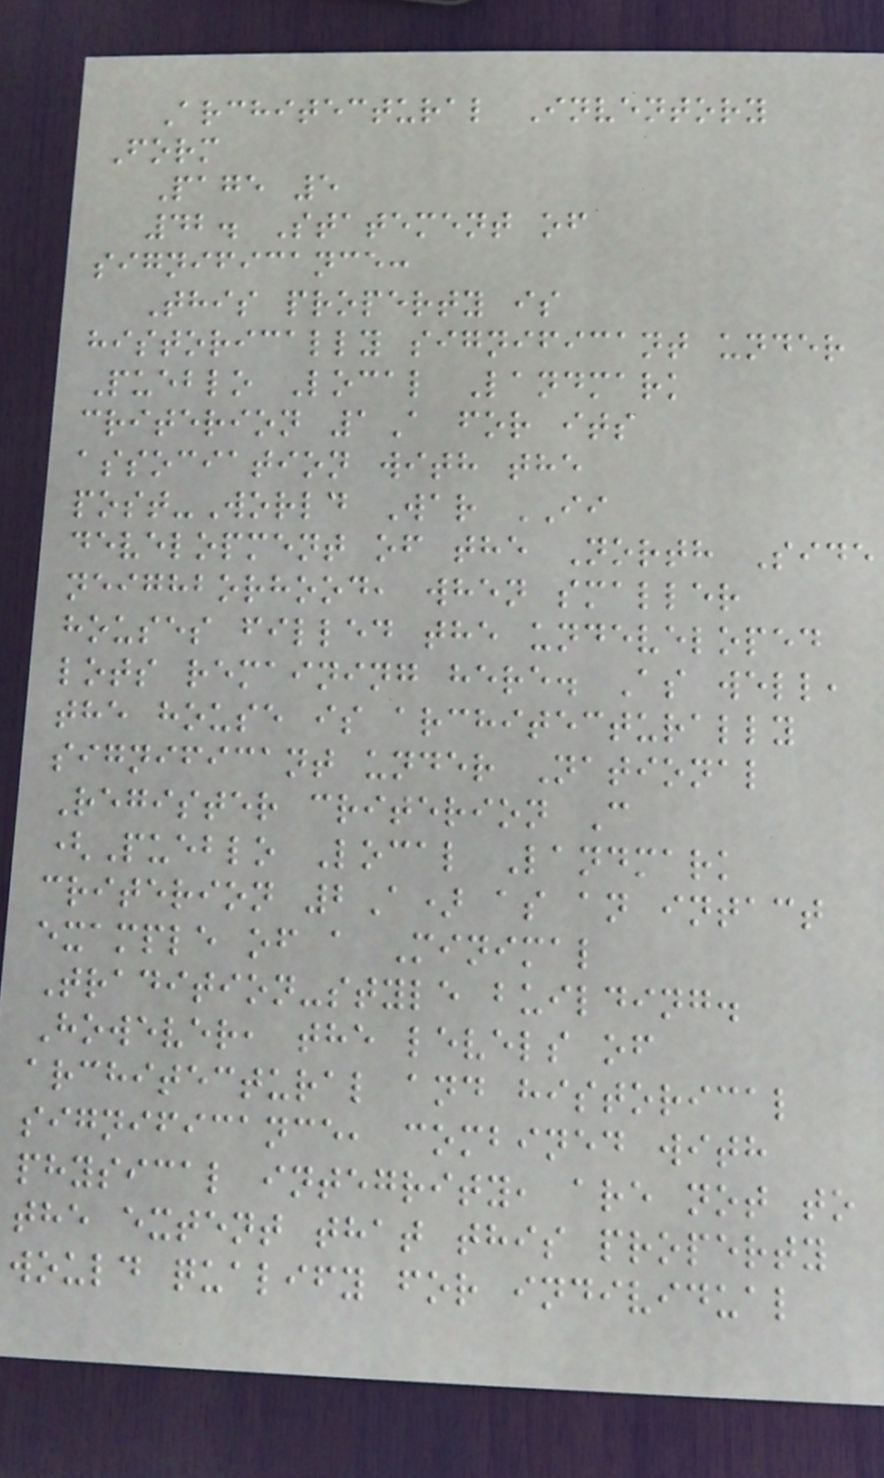Architectural Inventory
Form
Page 5
42. Statement of
significance:
This property is
historically significant under
Pueblo Local Landmark
criterion 1A for its
association with the
post-World War II
development of the North Side
neighborhood, when smaller
houses filled the undeveloped
lots remaining here. As well,
the house is architecturally
significant under National
Register criterion C
(Pueblo Local Landmark
criterion 2A) as an intact
example of a Minimal
Tradition-style building.
However, the levels of
architectural and historical
significance, combined with
physical integrity, are not to
the extent that this property
would qualify for individual
